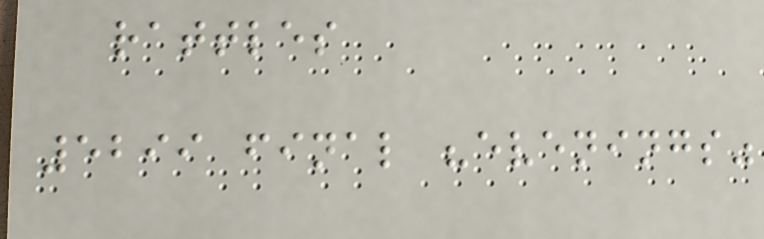rattles
5299 final "evenings"
